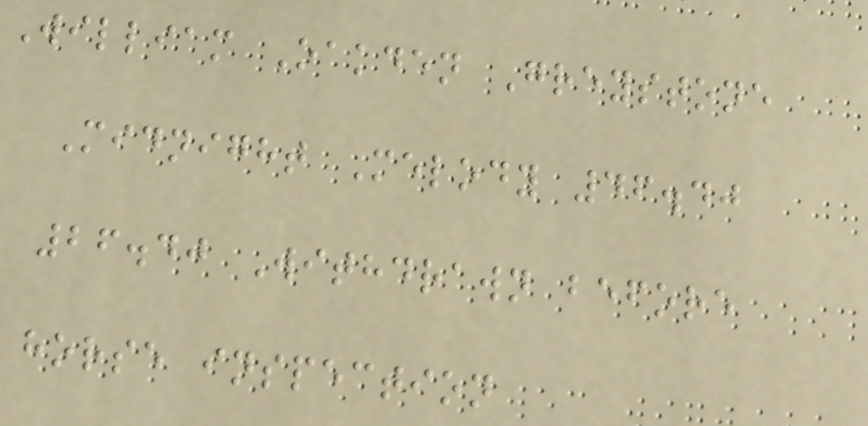William Oakden Greystone
Midnight Melody 46.40
26.40 Withdrawn before
horse inspection
